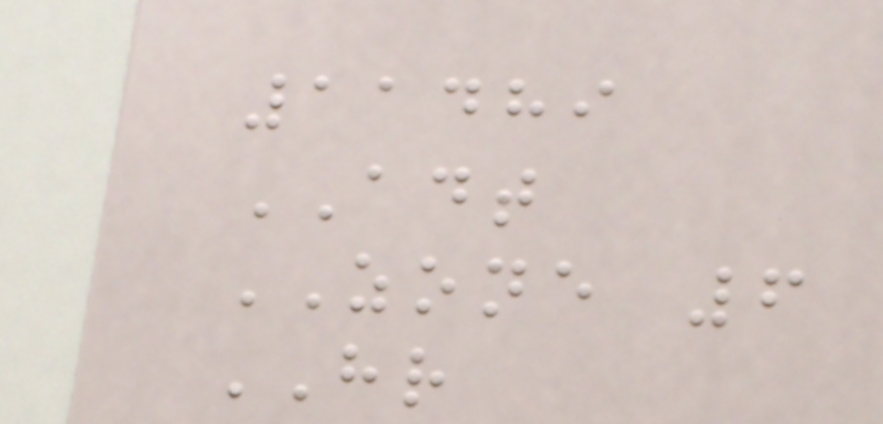11489
ADT
ZONE 6
HR
